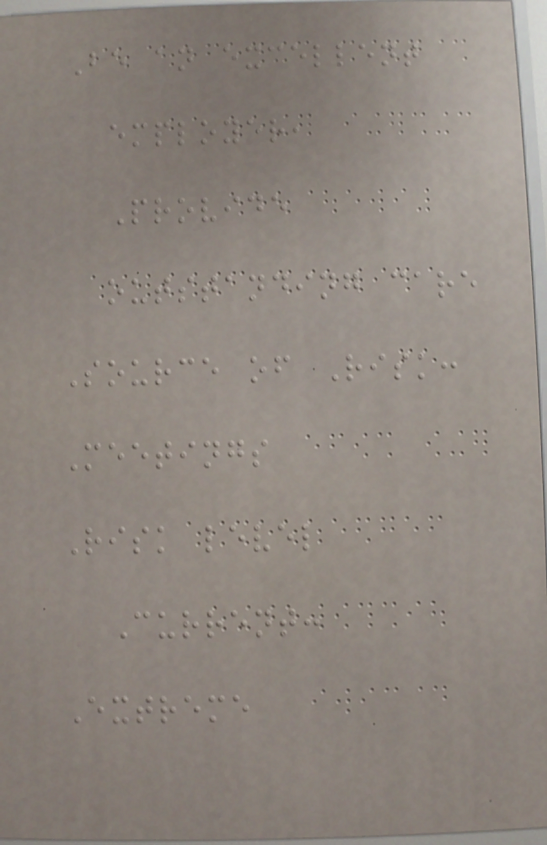Be an excellent
employer,
Provide
outstanding care
Source of Risk:
Meetings
Risk level
Current:
Extreme
